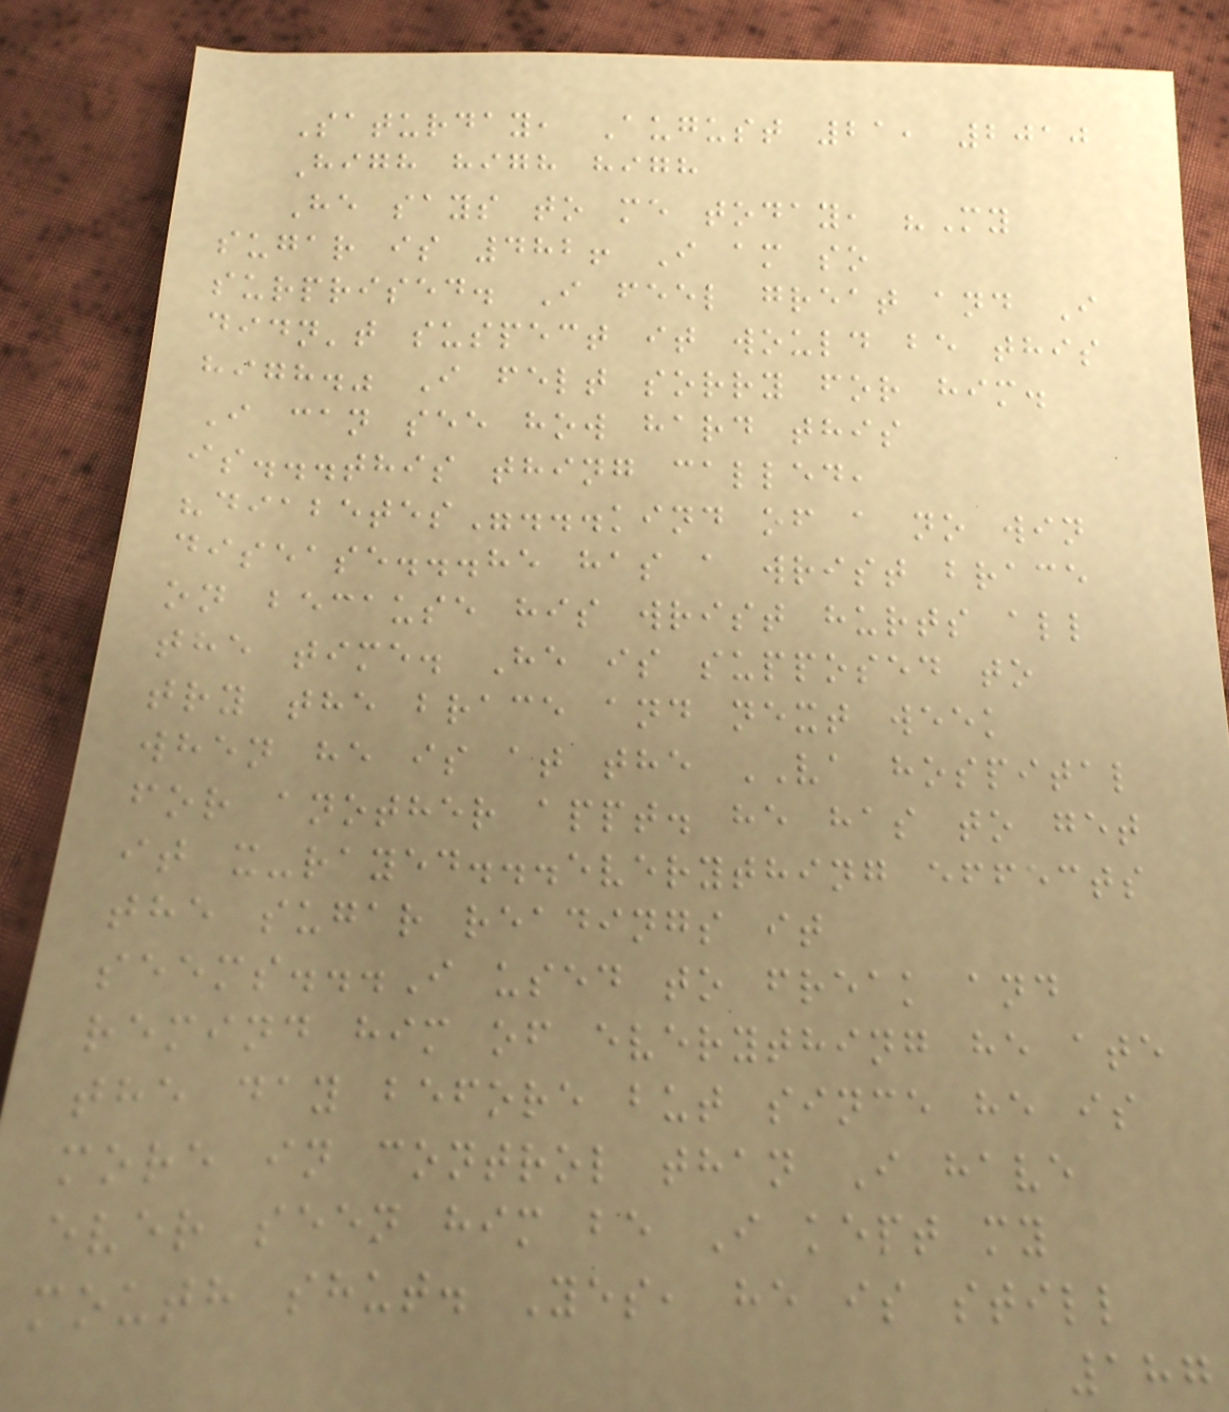Saturday, August 21, 2010
High high high
He says to me today, "My
sugar is 482! I am so
surprised. I feel great and I
didn't suspect it would be this
high." I felt sorry for him.
I can see how hard this
is...this thing called,
"diabetes"...kind of a no win
disease...he has a wrist brace
on because his wrist hurts all
the time. He is supposed to
try the brace and next week
when he is at the VA hospital
for another appt. he has to get
it x-rayed...everything effects
the sugar readings it
seems...I used to freak and
remind him of everything he ate
the day before but since he is
more in control than I have
ever seen him be I kept my
mouth shut. Yes, he is still
187
